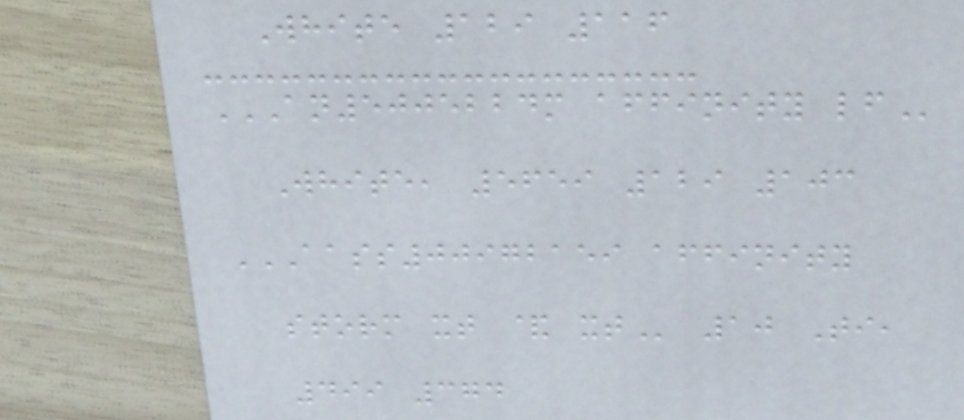White 129 116
AN5005224M AFFINITY LF
White, 5659 129 103
AASS00972159 AFFINITY
STORM XT & XT 10 Ti,
499 374
